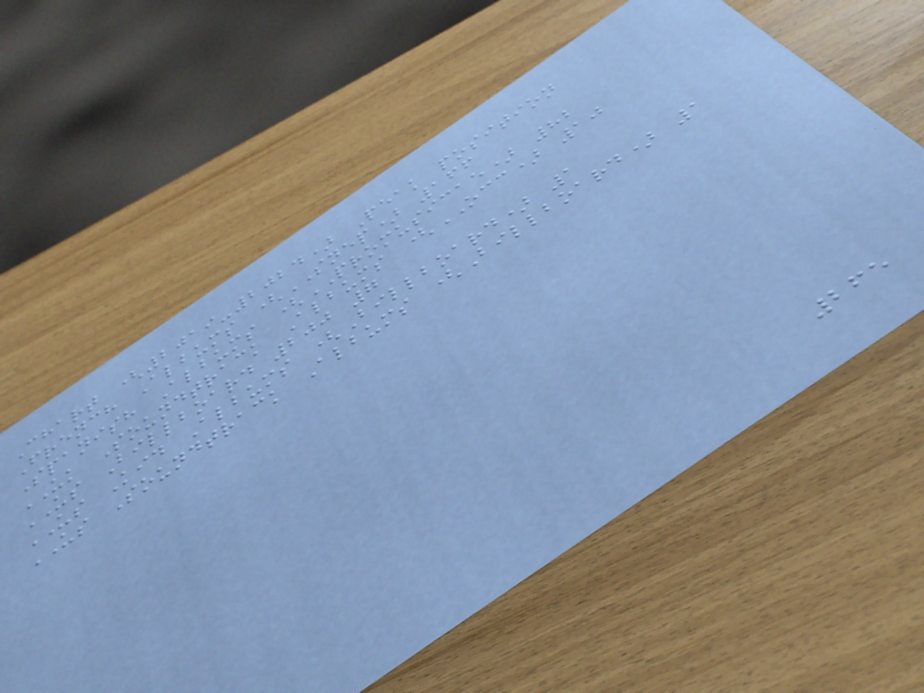Chart (2019-2024) Peak position
French Albums (SNEP) 166
Spanish Albums (PROMUSICAE) 82
UK Soundtrack Albums (OCC) 10
US Billboard 200 7
US Kid Albums (Billboard) 1
US Soundtrack Albums (Billboard) 1
265
